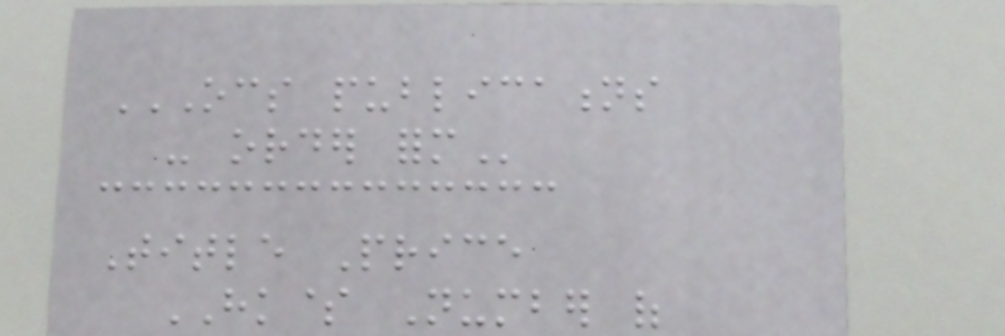OCS PUBLICATIONS
- ORDER FORM
Title Price
HK$ Number of
